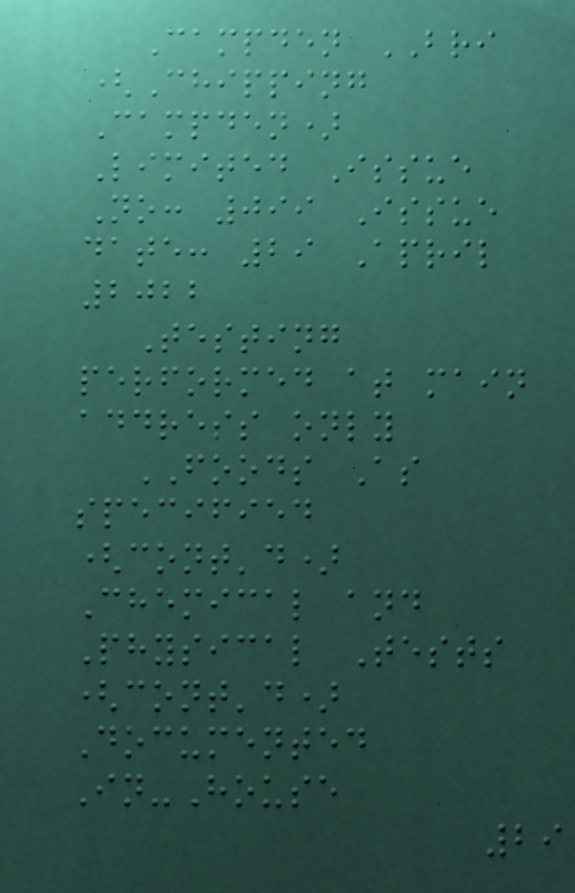Campden BRI
(Chipping
Campden)
Limited Issue
No: 099 Issue
date: 29 April
2022
Testing
performed at main
address only
FOODS As
specified
(cont'd)
Chemical and
Physical Tests
(cont'd)
Documented
In-House
29
